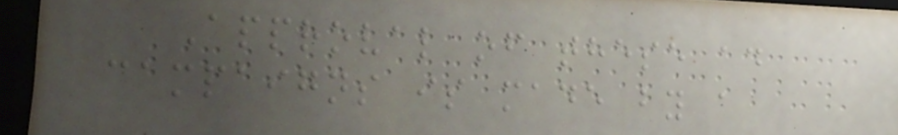Approval of these ad
campaigns is made by a
